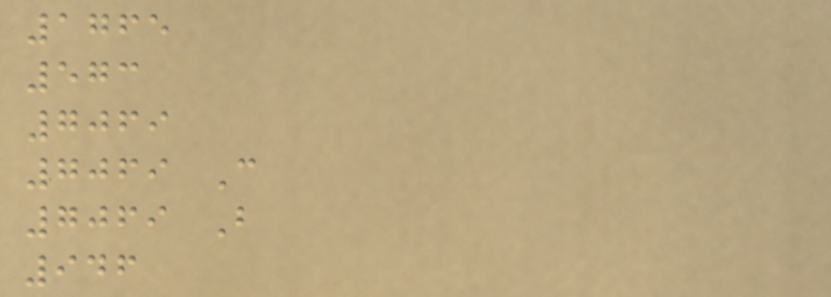1765
573
7069
7069 C
7069 B
946
